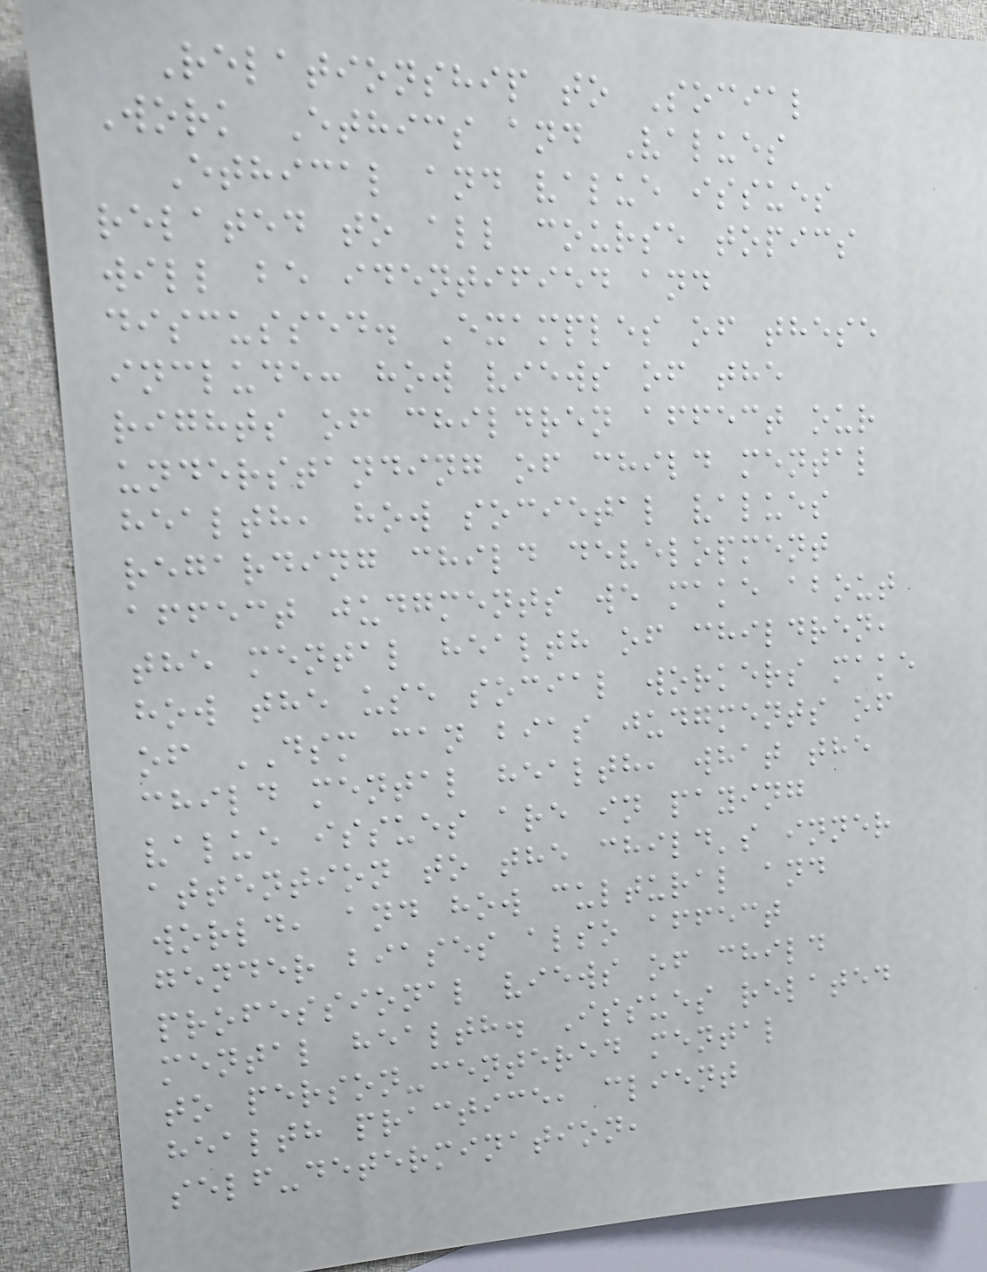Relationship to Social
Work Ethics and Values
Ethical and value issues
related to all course topics
will be identified and
discussed. Examples of these
include: how views of the
rights of children affect our
understanding of child mental
health, how societal values
regarding child development
affect judgments we make about
the mental health of children,
how the use social workers make
of DSM can bias judgments of
child mental health, what the
value issues are in paying
attention to the child's inner
world, and how cultural and
gender biases also affect
professional views of child
mental health. Issues related
to person-centered mental
health practice, client
self-determination,
